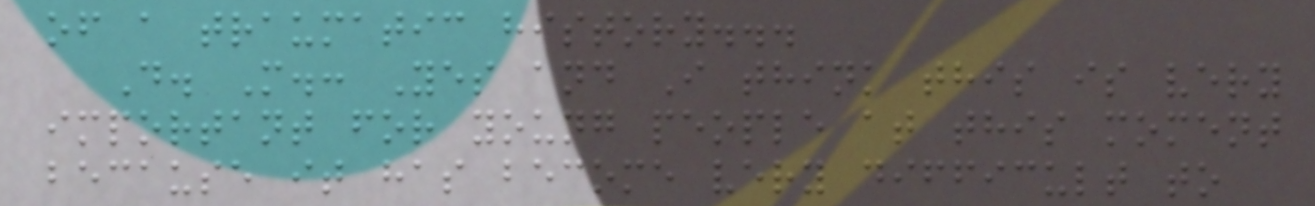of a traumatic history...
D. M.: Yes and I think this is very
important for young people at this moment
because it has become very difficult to
